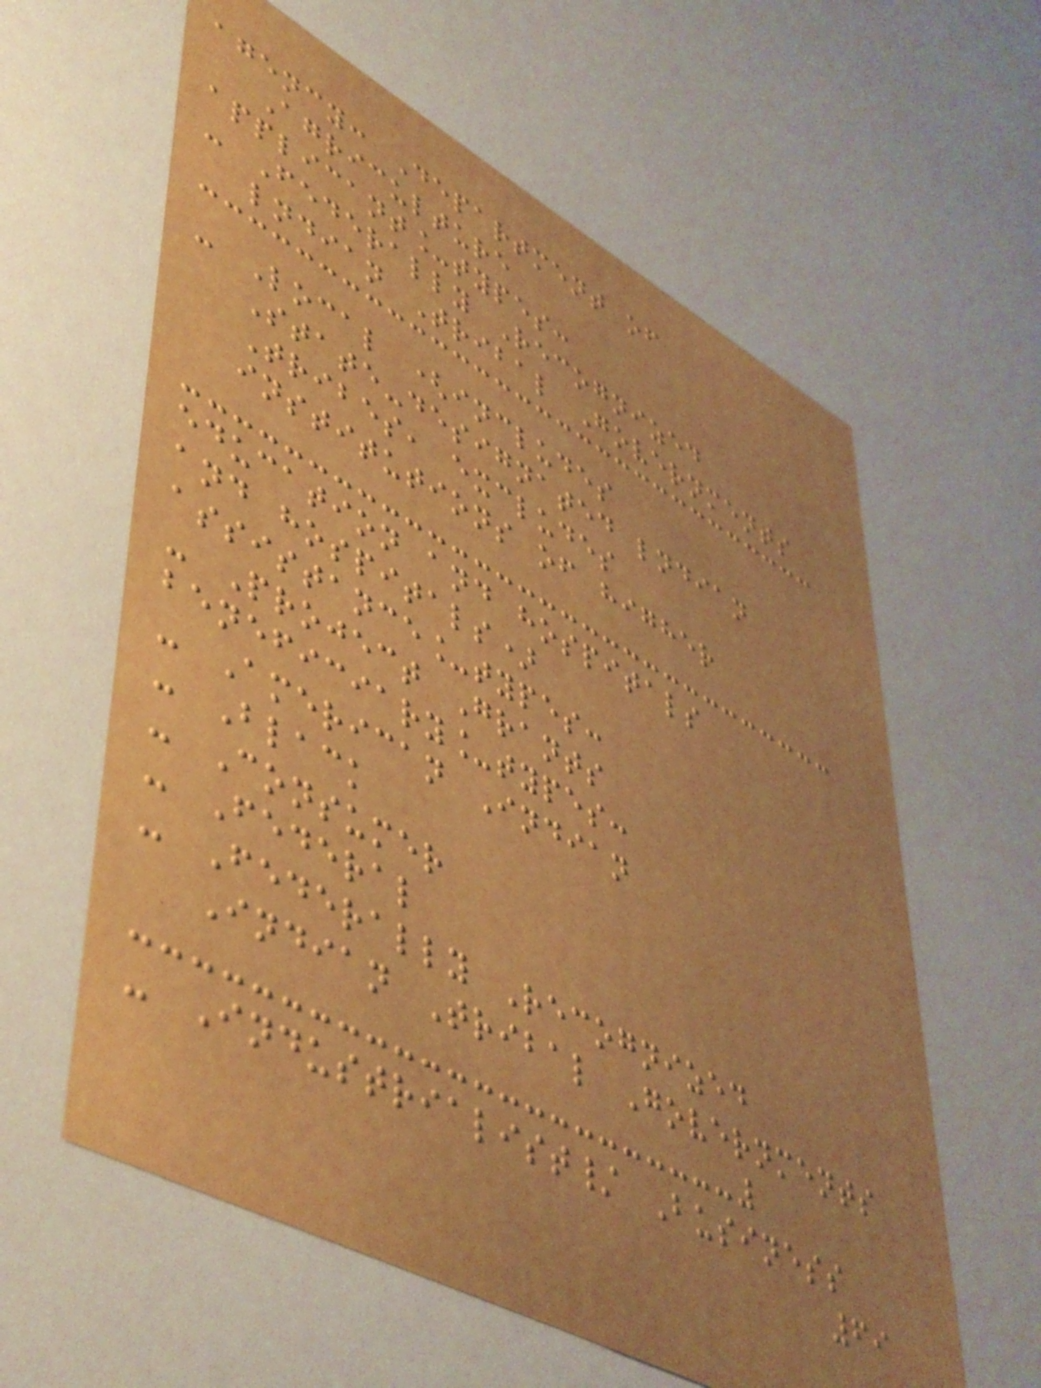agency: Department of
Agriculture
applicant_types:
- Federally Recognized
lndian Tribal Governments
- Local (includes
State-designated lndian
Tribes, excludes
institutions of higher
education and hospitals
and hospitals)
assistance_types:
- Project Grants
beneficiary_types:
- American Indian
- Black
- Consumer
- Federal
- Federally Recognized
Indian Tribal Governments
- Industrialist/ Business
69
